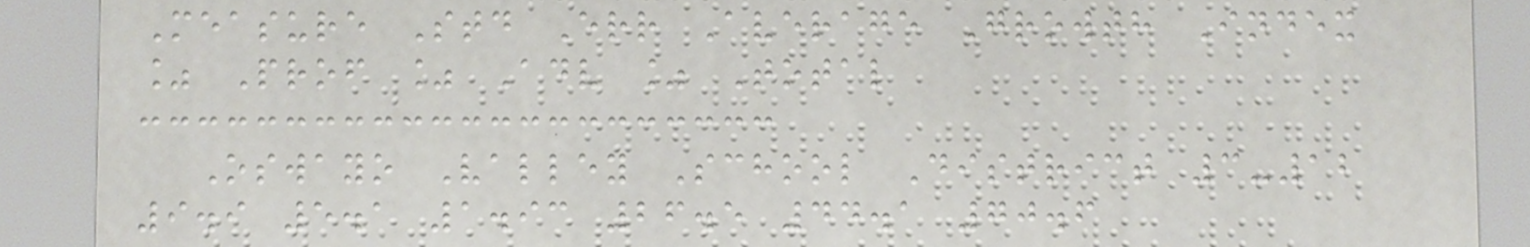Measure Std Err Average Growth Index
% Prof % Adv % Total
Oswayo Valley School District 3-12
9.9 5.1 1.93 26.5 44.1 70.6
